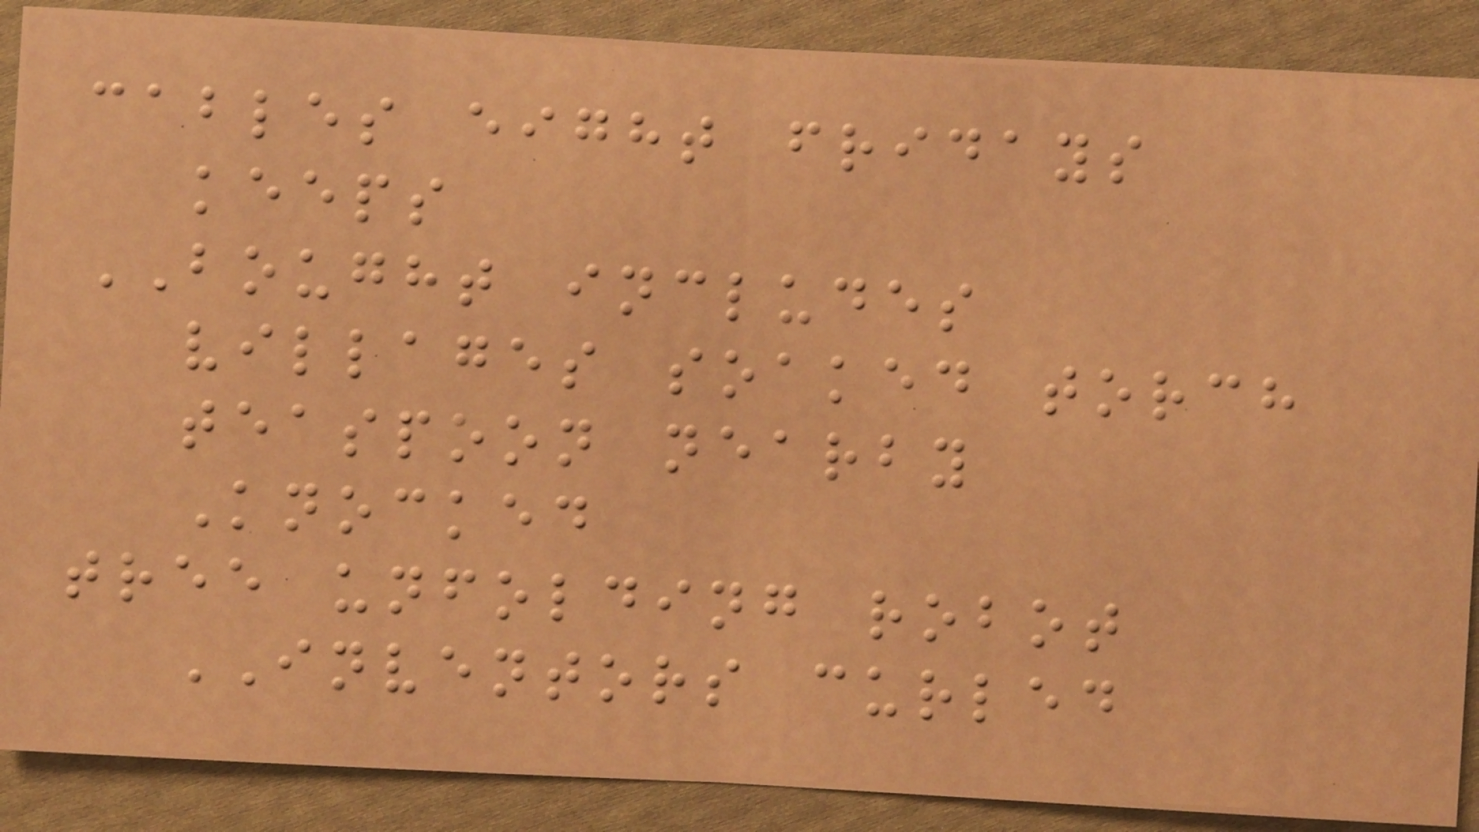cables eight fridays
keeps
BOUGHT includes
villages soaked torch
teaspoon nearby
Knocked
tree unfolding robot
INVENTORS curled
